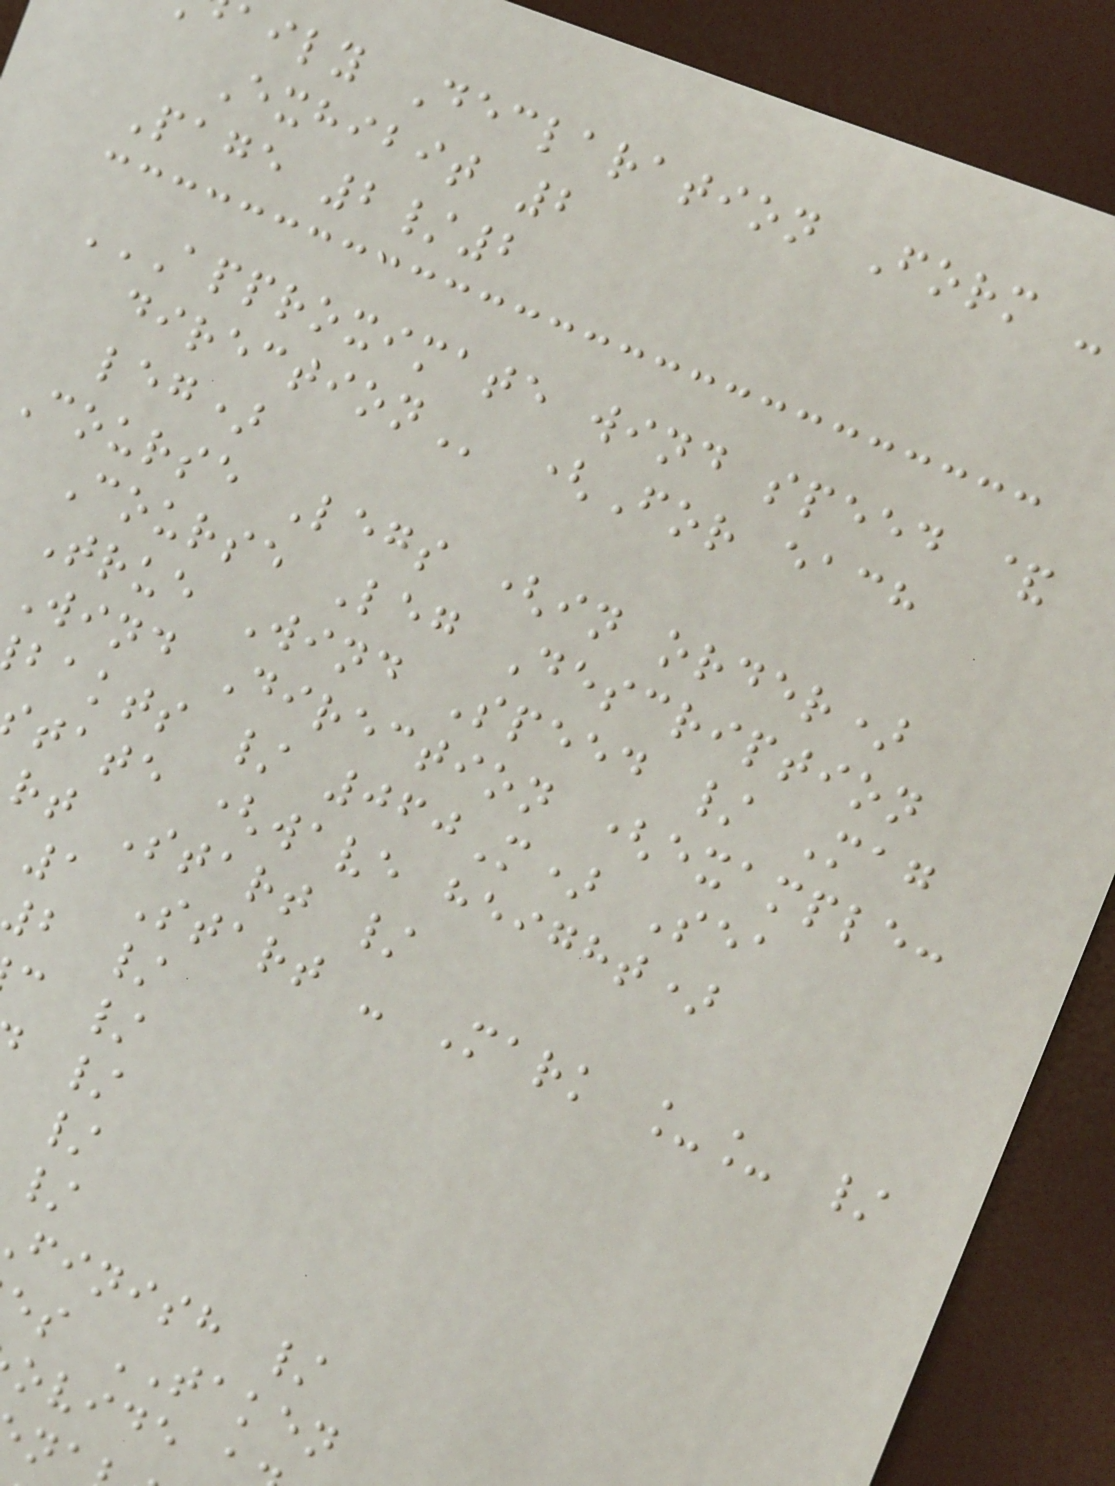aily Declaration Form -
Exhibit 2
Page 2/2
APPROXIMATE WIND SPEED &
(For each
leg)
Course Legs (in order)
Course Leg Description
True Wind Speed / Mag
Wind Direction (example:
bakts / 060M) Sea
tate (wave height)
rt Start /
1 Start - Mark __ /
2 /
c /
finish /
es TAKEN
